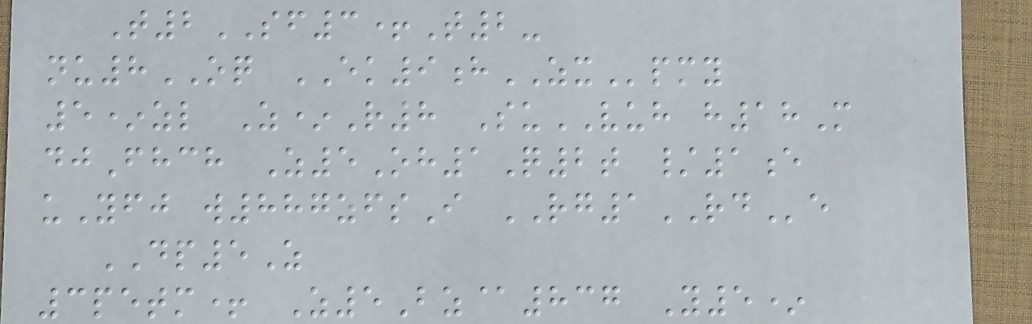T2SF3+T2-
nu8OQ EK9hZXpmy
5*zl Z*R8 SuVUH h18M
djFhch Z5Oh1Q2t /1e
uYfj w887zfsI RG1RDe
DP5Z
3petm+ Z5Bz@837 Y5*
